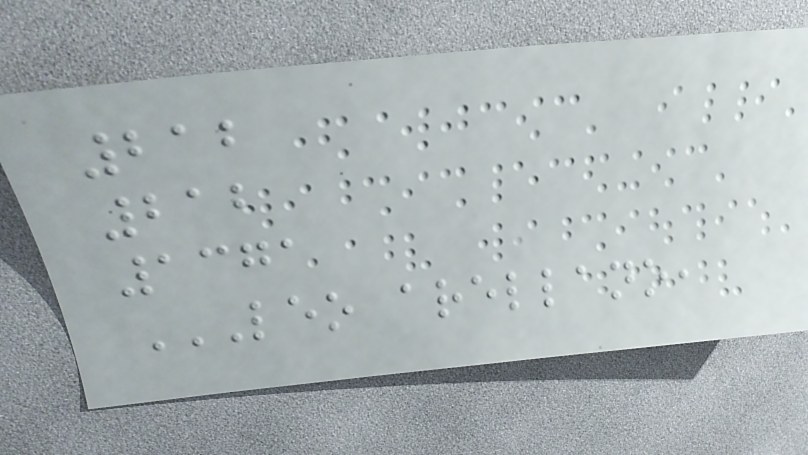212
212
1371
LEO ARELLANO,
